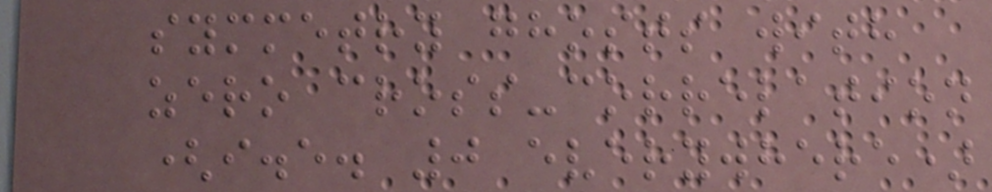symmetry ghosts with
zero cross-correlation
(i.e. 0 everywhere)
